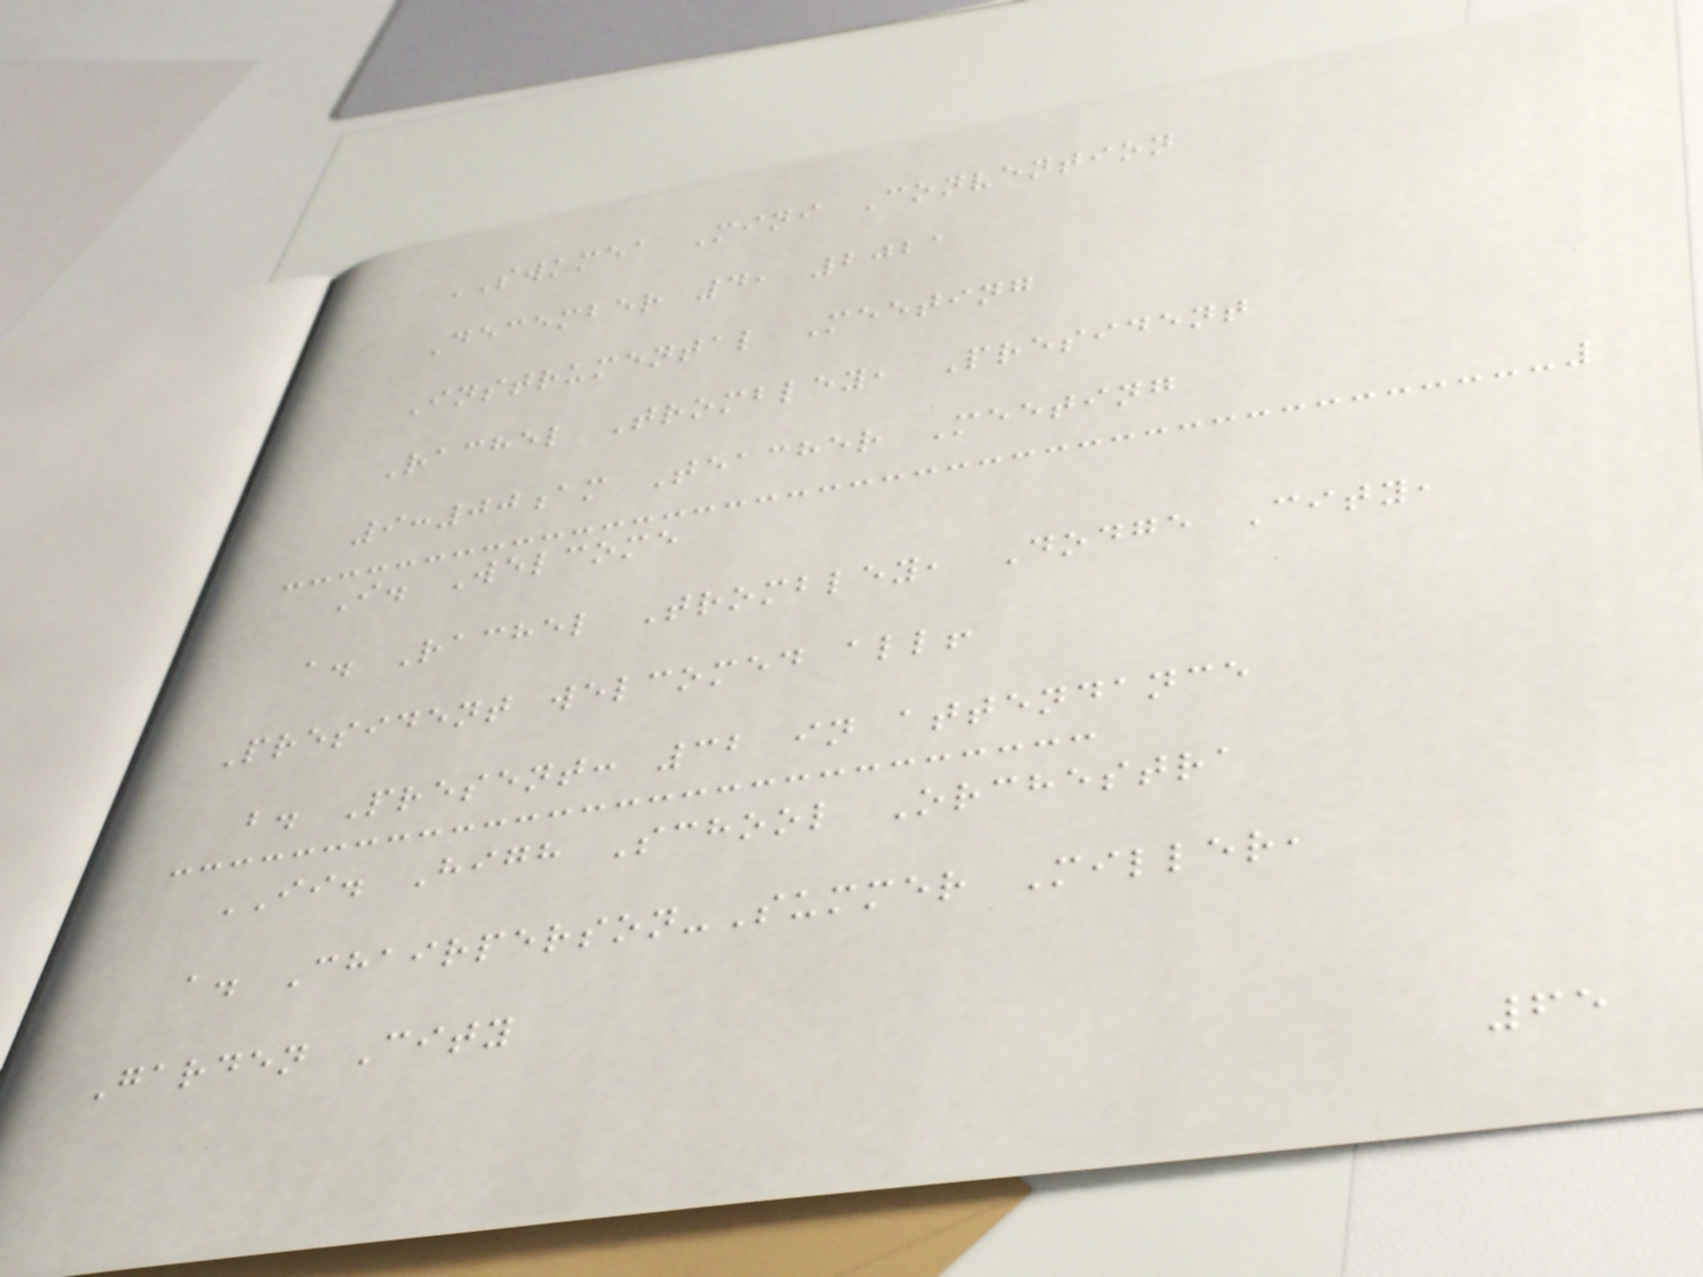SWKMEA Mini Convention
December 4, 2021
Instrumental Meeting
Rachel Trombley, President
9:00am Teacher Meeting
I. Welcome
a. Rachel Trombley, Dodge City,
President welcomed all!
b. Present: 32 in attendance
II. High School Orchestra
a. Chairperson-Summer Miller,
Garden City
65
